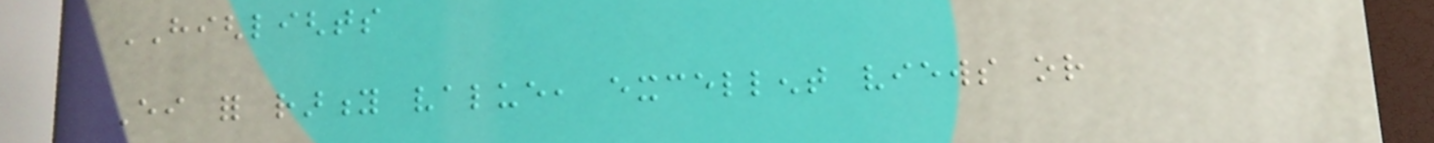HIGHLIGHTS
Either for rarity value, excellent views or
